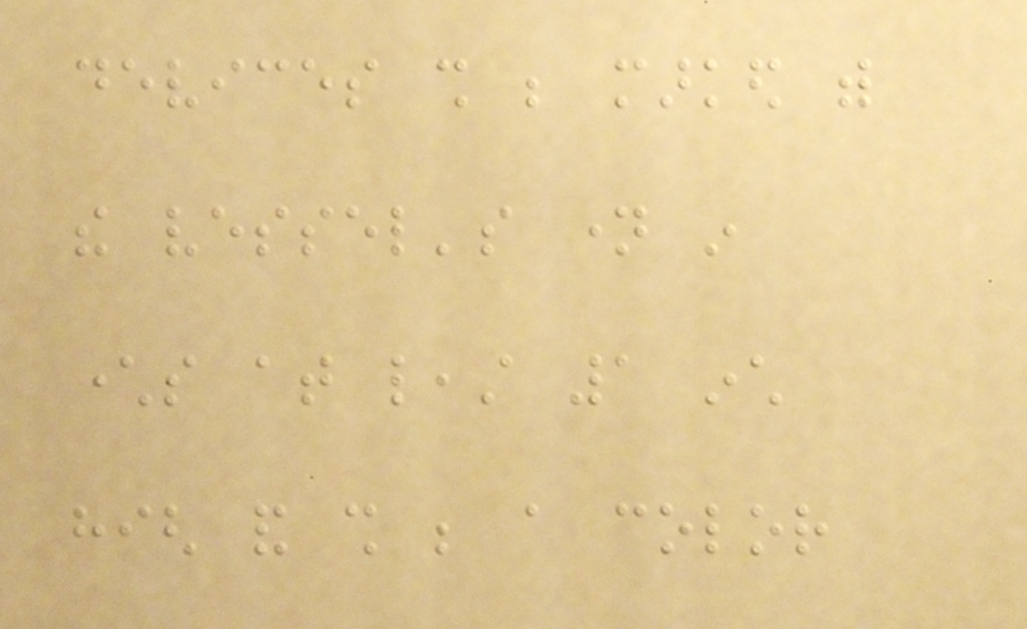devices shall be marked with
the vessel's name in
characters at least 1 inch
high and shall be a color
